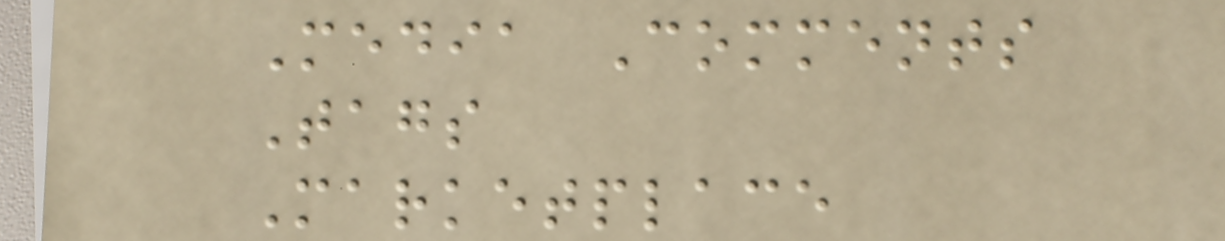Media Comments
Tags
Marketplace
